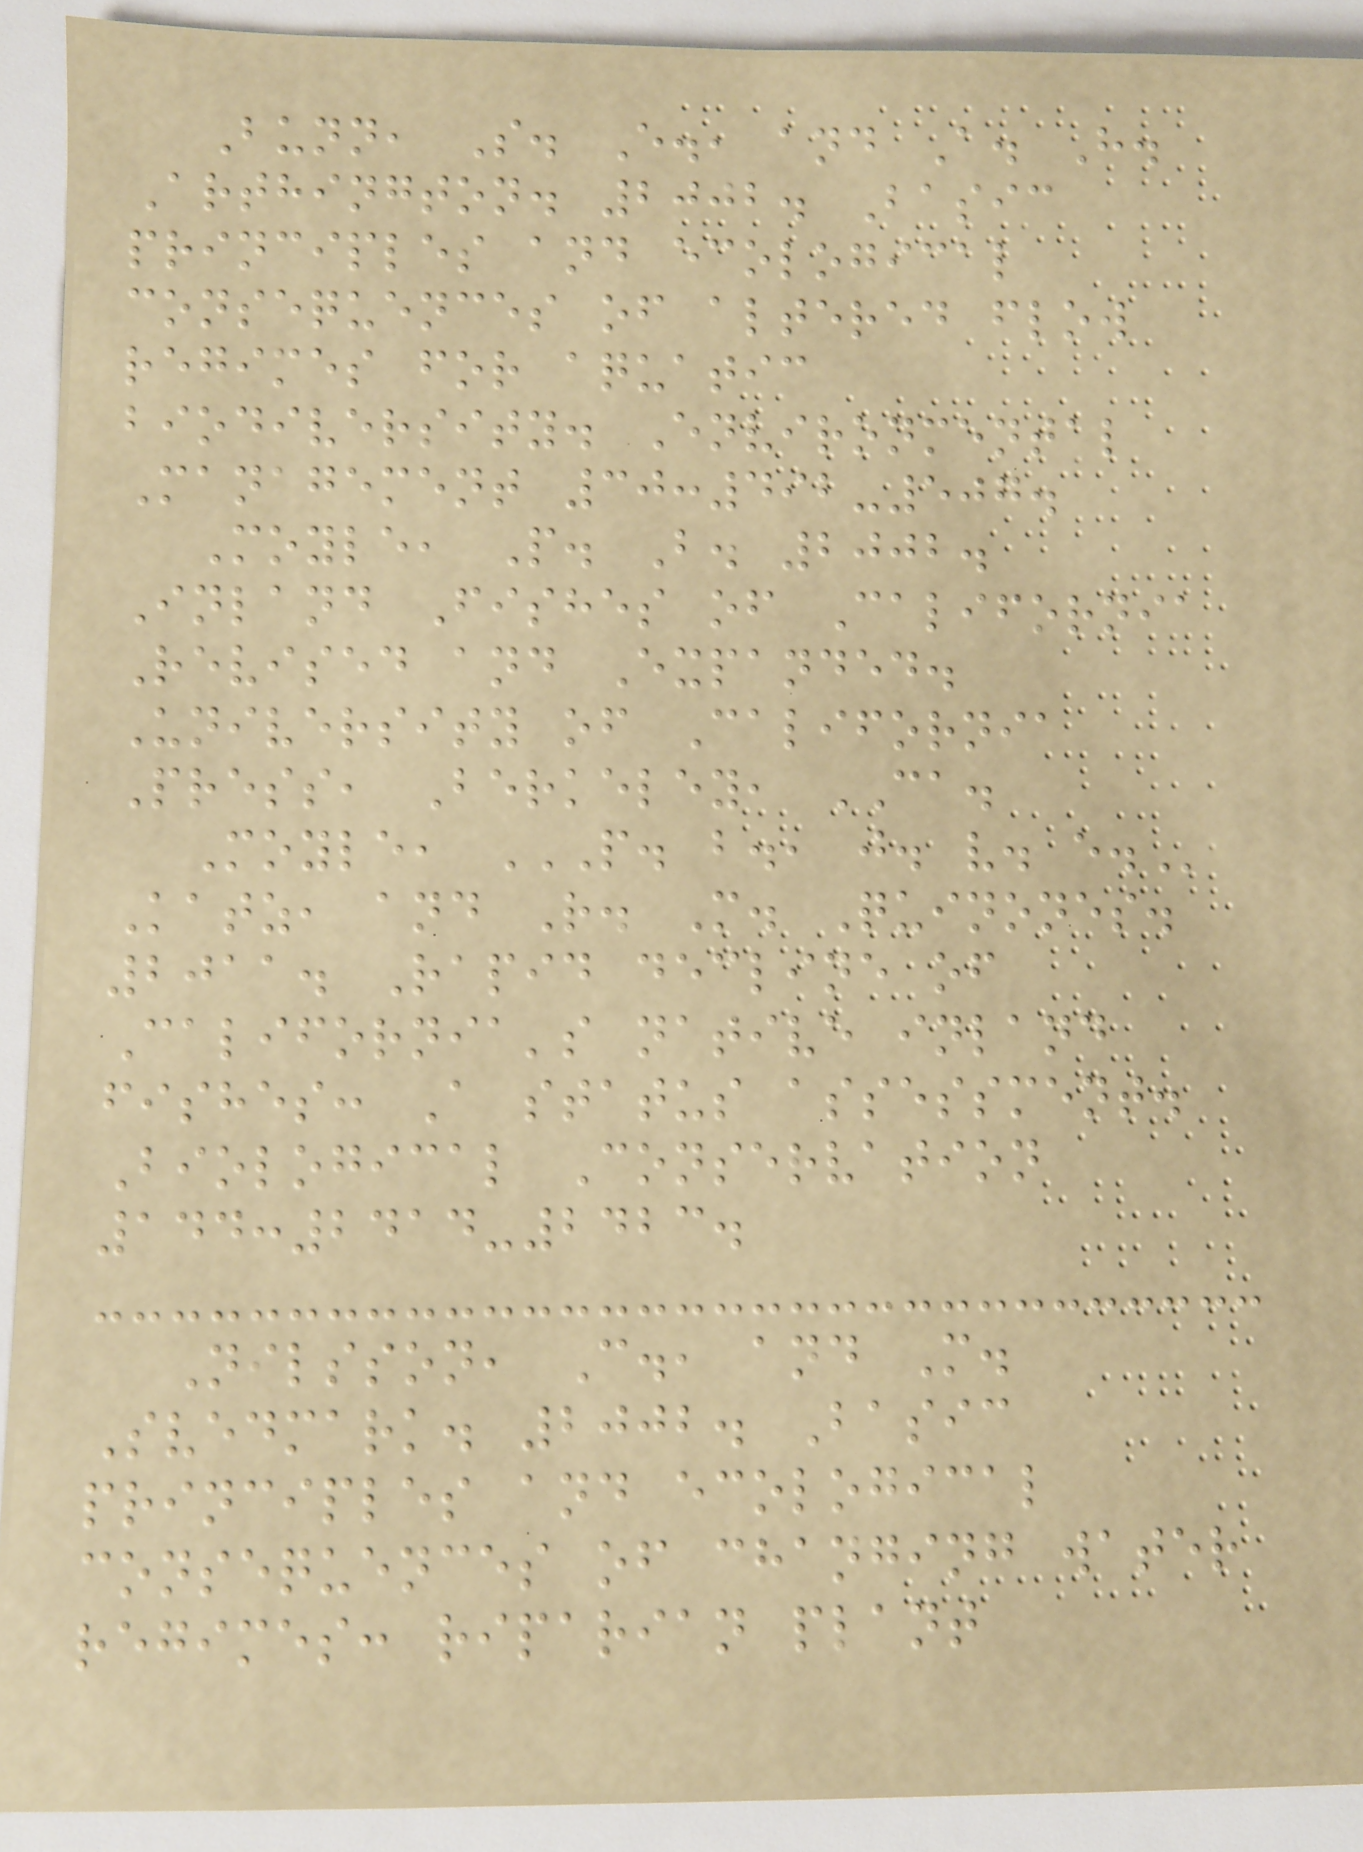Bunn, S. E., and A. H.
Arthington. 2002. Basic
principles and ecological
consequences of altered flow
regimes for aquatic
biodiversity. Environmental
Management 30:492-507.
Moyle, P. B. 2002.
Inland Fishes of California
Revised and Expanded.
University of California
Press, Berkeley, CA.
Moyle, P. B., J. V. E.
Katz, and R. M. Quinones.
2011. Rapid decline of
California's native inland
fishes: A status assessment.
Biological Conservation
144:2414-2423.
Nilsson, C., and M.
Svedmark. 2002. Basic
principles and ecological
consequences of changing water
regimes: riparian plant
